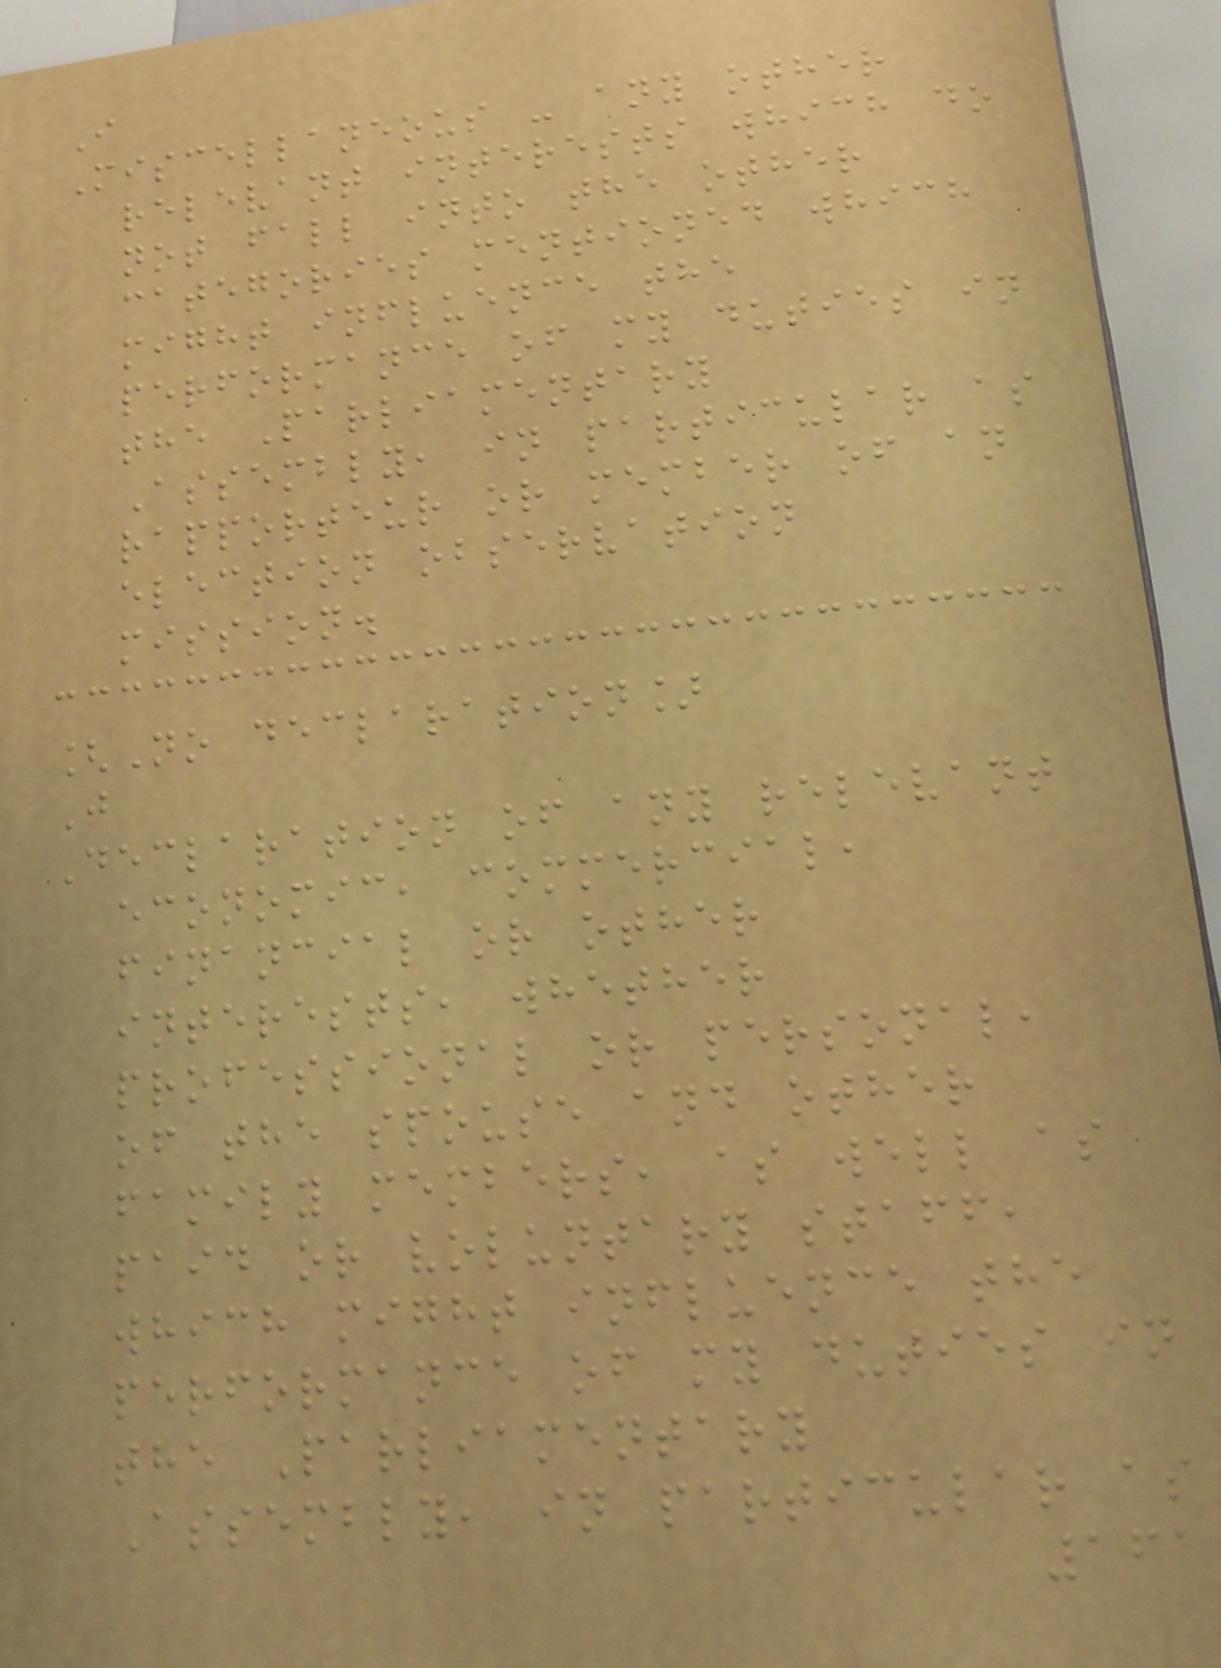I
Miscellaneous - any other
relevant interests which do
not fall into the other
categories mentioned which
might influence the
performance of my duties in
the Parliamentary
Assembly, in particular as
rapporteur or member of an
election observation
mission.
[No declaration]
J
Declaration of any relevant
economic, commercial,
financial or other
interests, whether
professional or personal,
of the spouse and other
family members, as well as
paid or voluntary staff,
which might influence the
performance of my duties in
the Parliamentary
Assembly, in particular as
161
